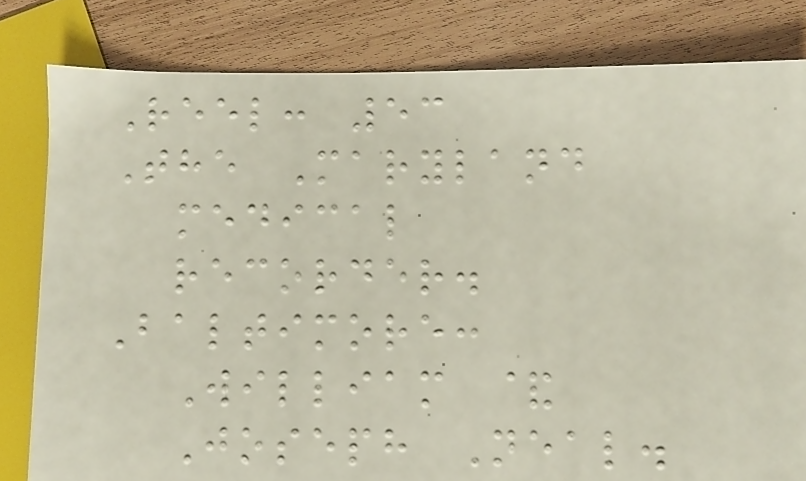Reel: 53
The Maryland
medical
recorder.
Baltimore:
William &
Joseph Neal.
